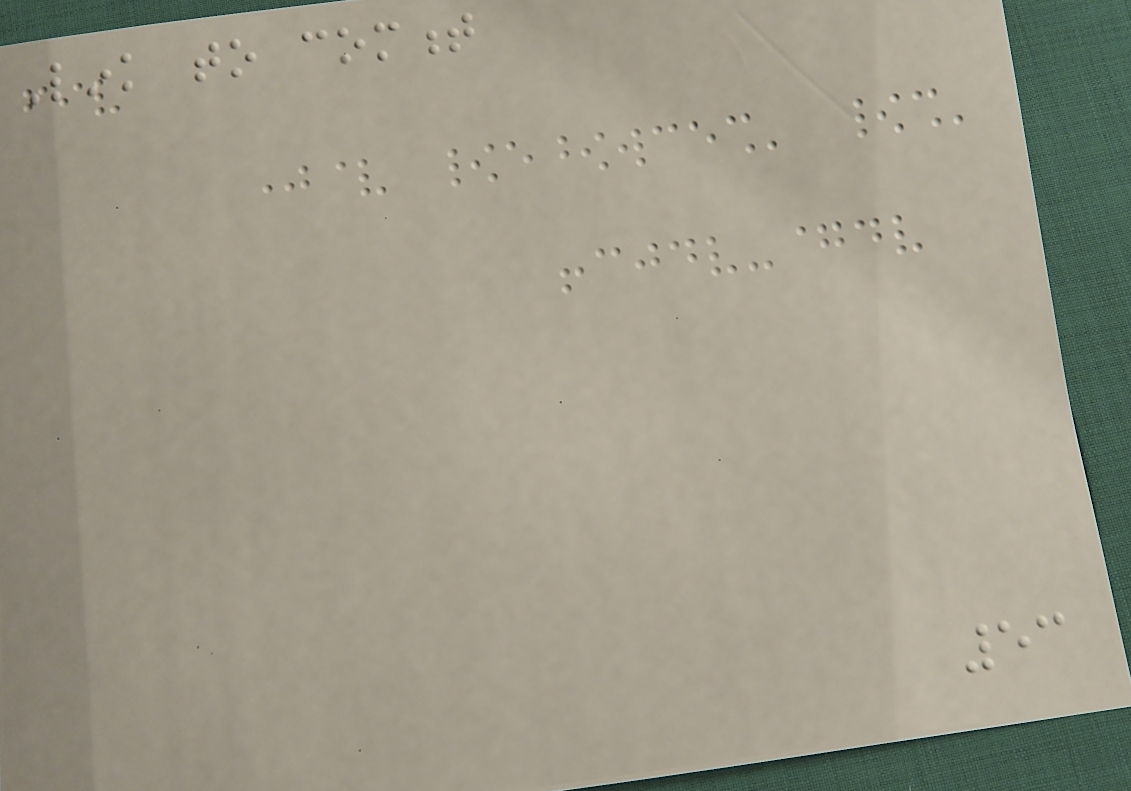Link to comment
53
